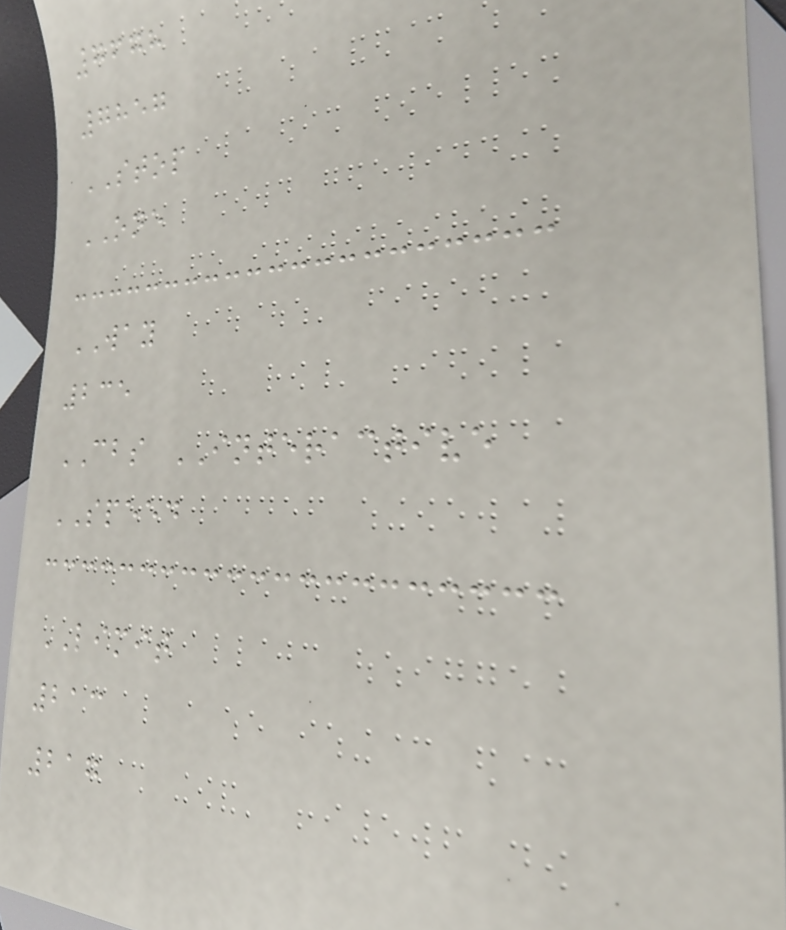7678
7857
STOP
ONE
WAY
235
CBS INTERACTIVE
SPEED
LIMIT
213
217
